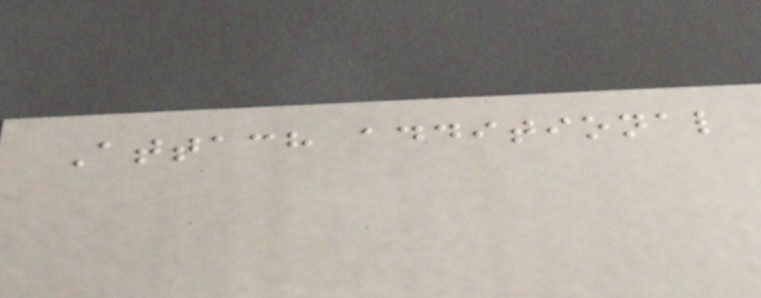Attach additional
